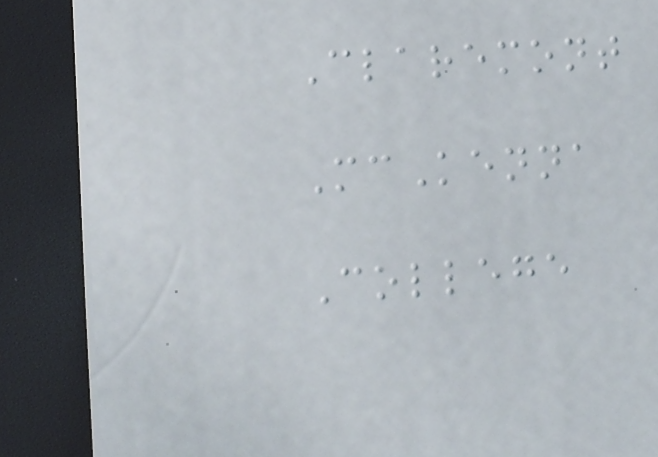Claremont
McKenna
College
